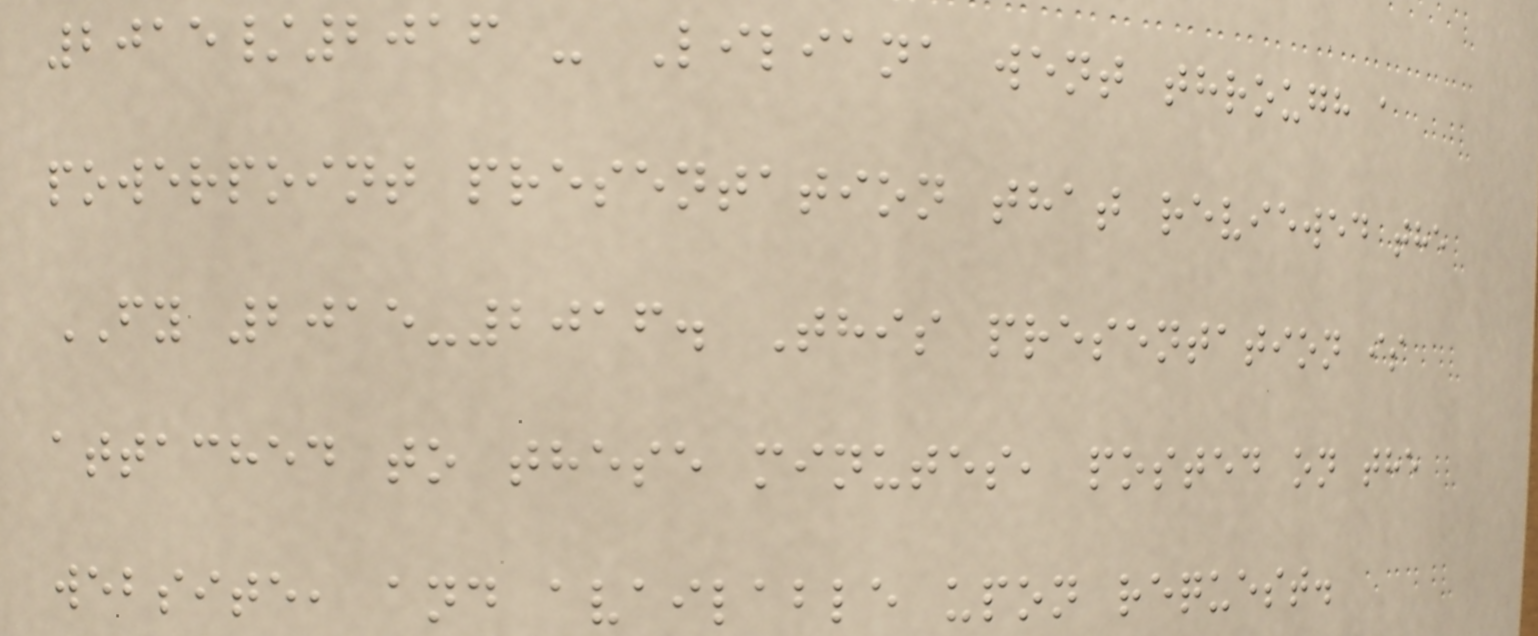2015/2016 - Liliana went through a
powerpoint presentation that reviewed the
FY 2015-2016. This presentation is
attached to these minutes, posted on the
website, and available upon request.
